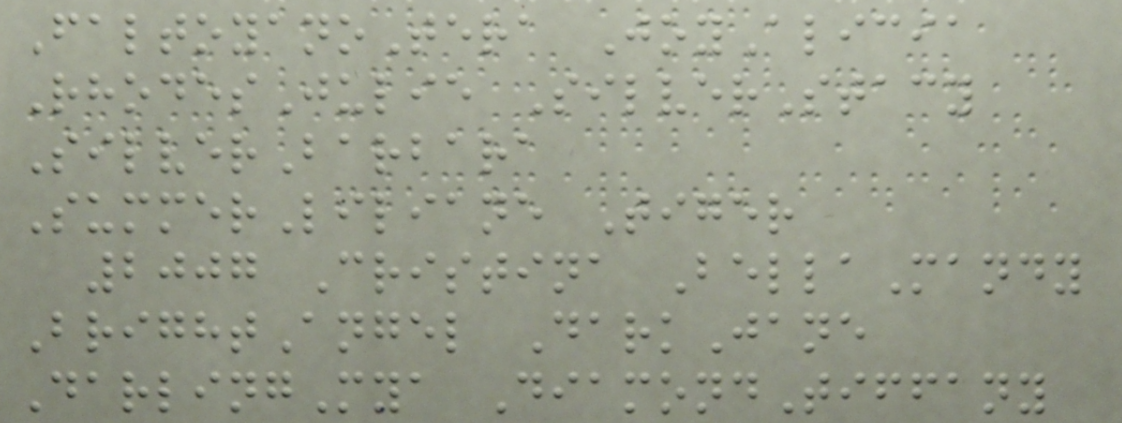FaltoyanoTera JoyAlicia
RhodesJulie SilverStacy
SilverBarbara
SummerLiliane Tiger
2007 Cristina BellaMandy
BrightAngel DarkJane
DarlingMya DiamondTiffany
